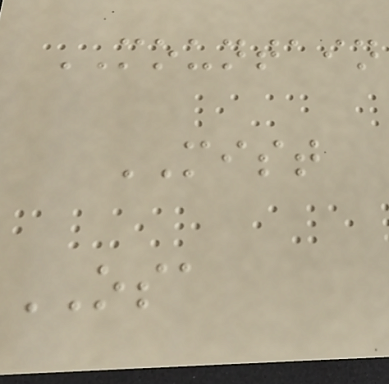MOUNTAIN
MIST
OSA
